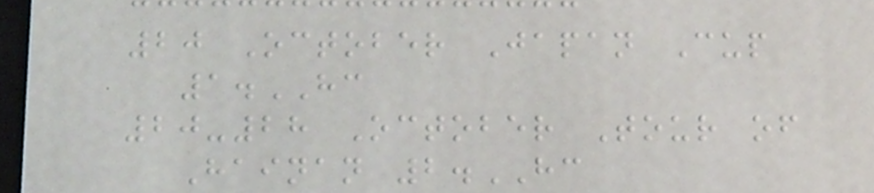20 October Japan Cup
1.HC
20-28 October Tour of
Hainan 2.HC
